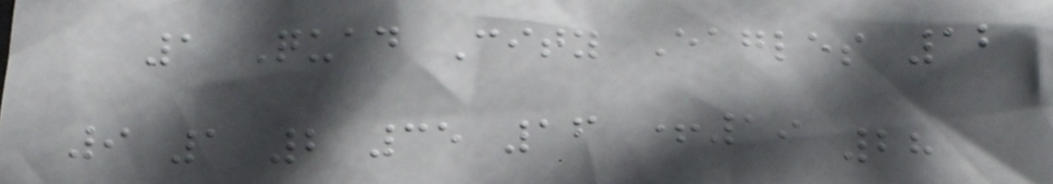1 Quad City Eagles 12
9 1 2 35 16 +19 28
